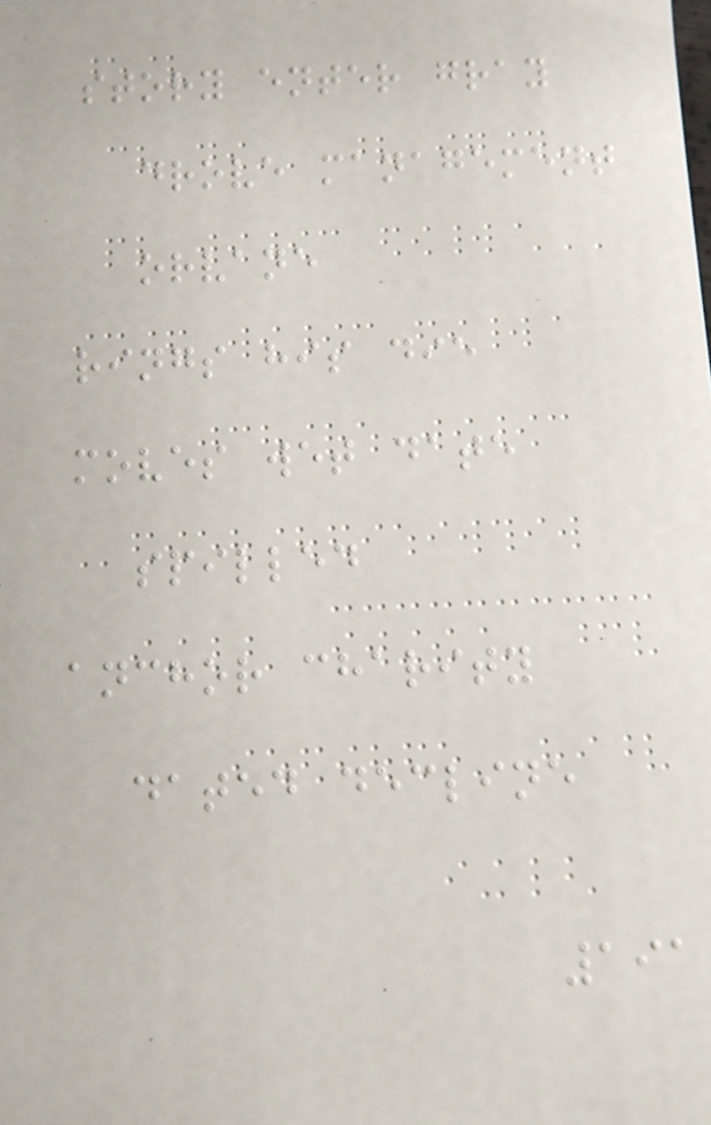story enter gray
drove management
orvane
rings his die
moves wet date
spilled
anchor charity
dated decline
191
